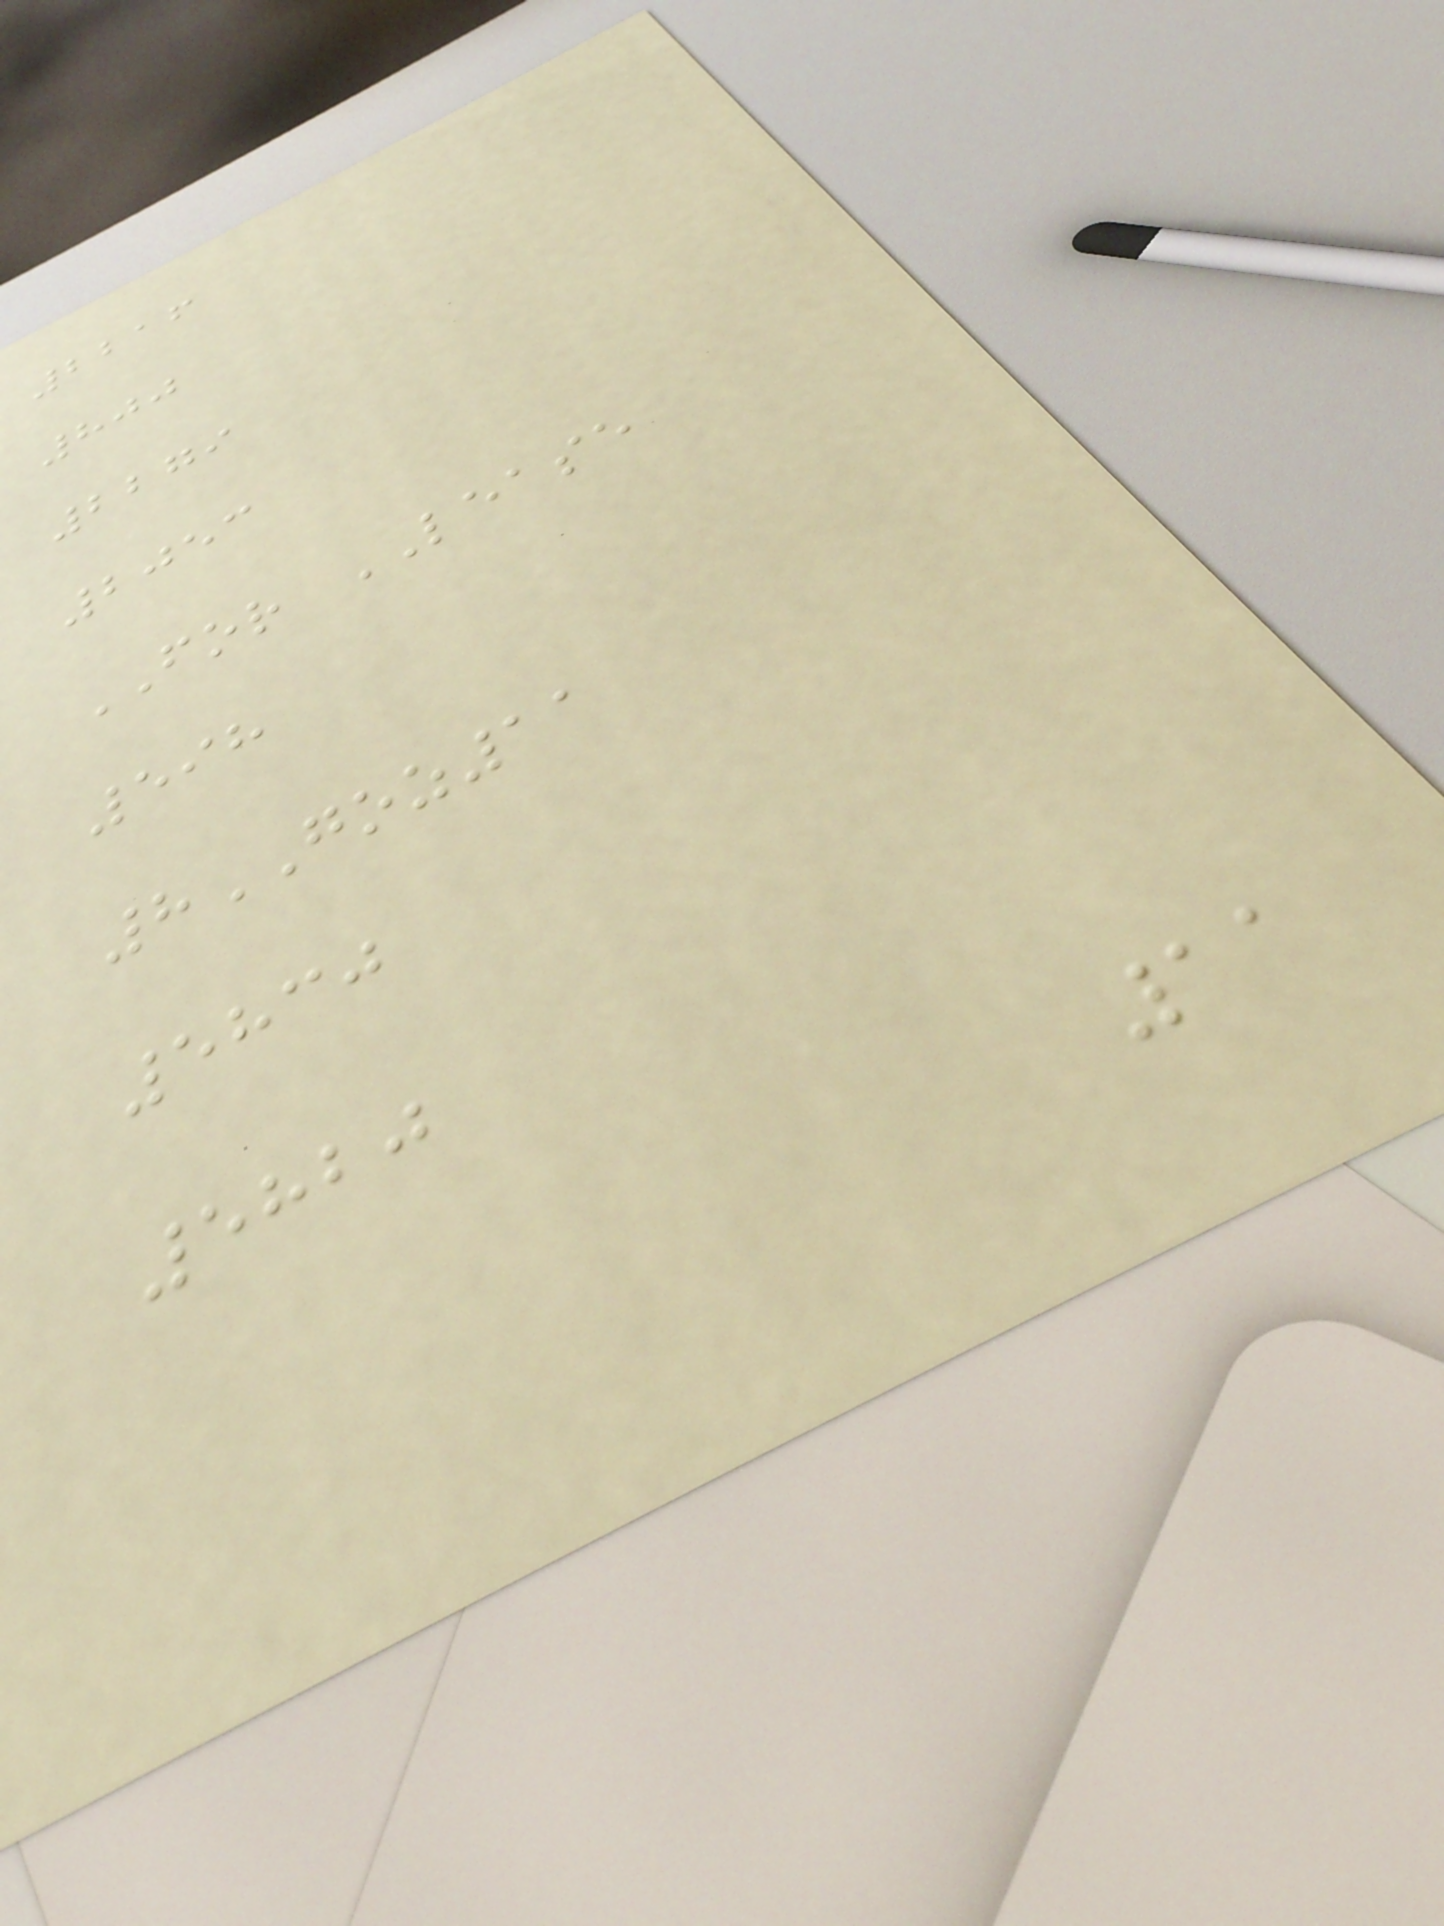2216
800
2279
2053
FOR LEASE
598
8GOZ11
5830
5820
11
